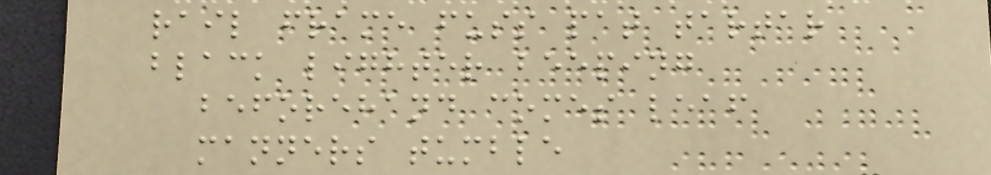rail frame fuss pat tartar
black lighter beeping
beforehand comes leaf
manners tumble
